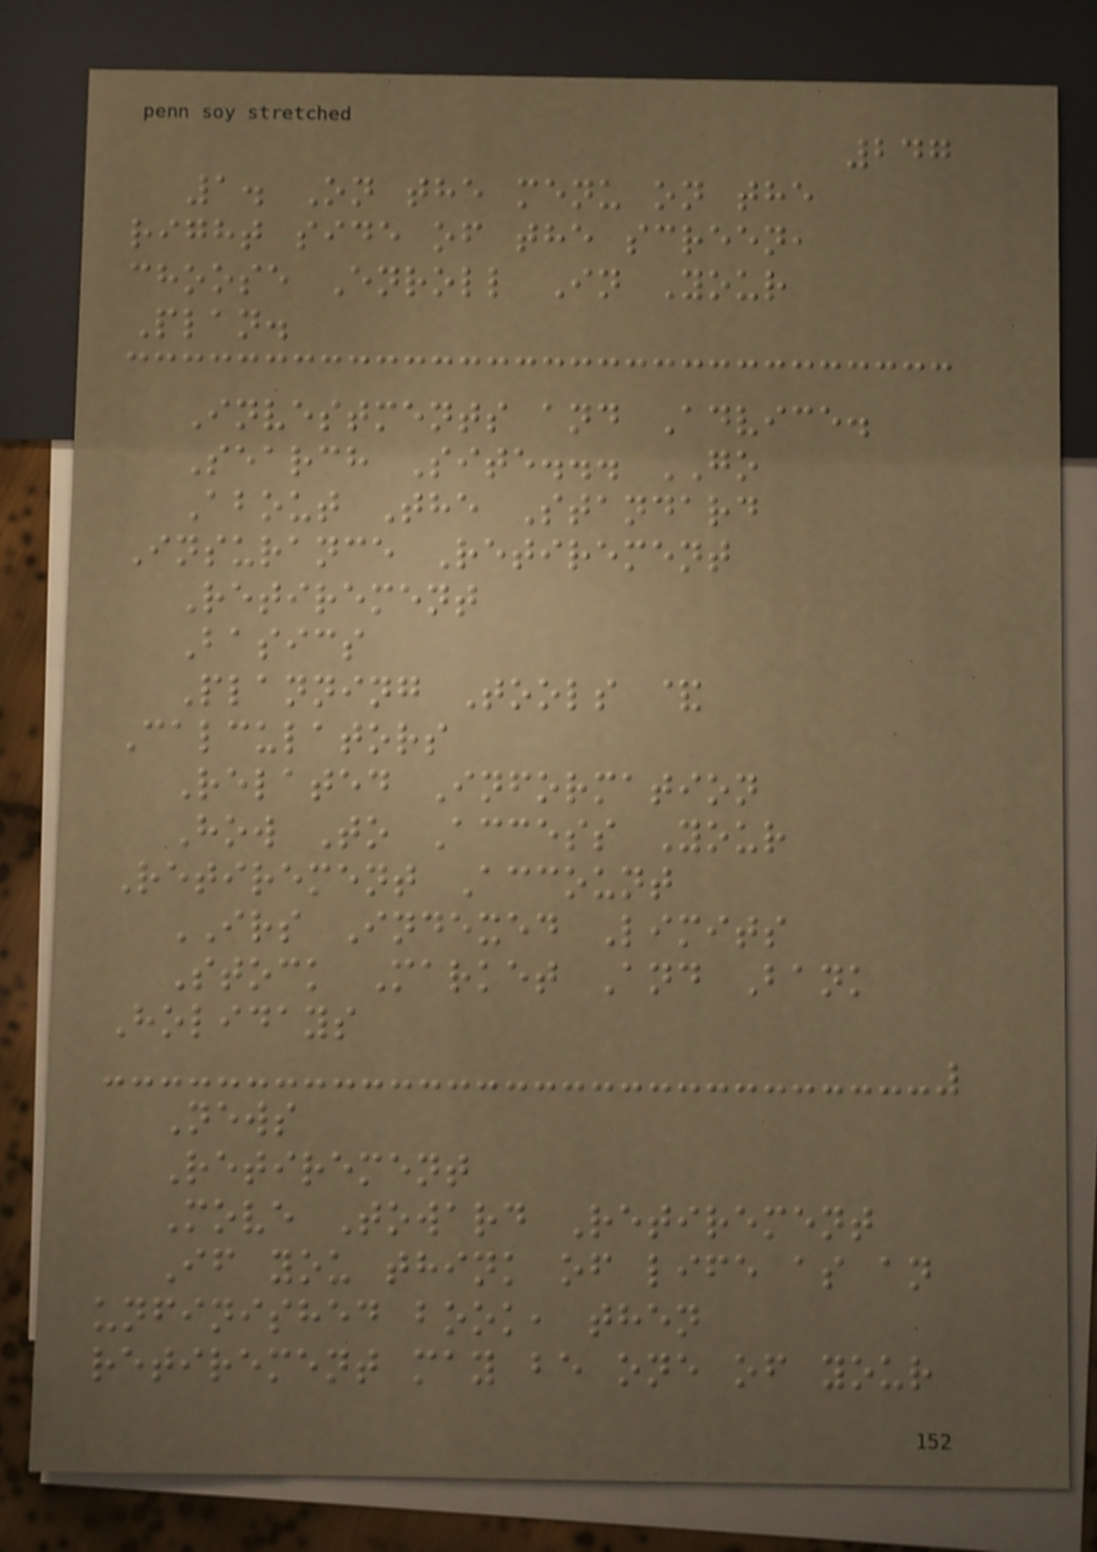247
1. On the menu on the
right side of the screen,
choose Enroll In Your
Plan.
Investments and Advice.
Search Site... GO
About The Standard
Insurance Retirement
Retirement
Basics
Planning Tools &
Calculators
Related Information
How To Access Your
Retirement Account
IRS Indexed Limits
Stock Market And Bank
Holidays
News
Retirement
Move Toward Retirement
If you think of life as an
unfinished book, then
retirement may be one of your
